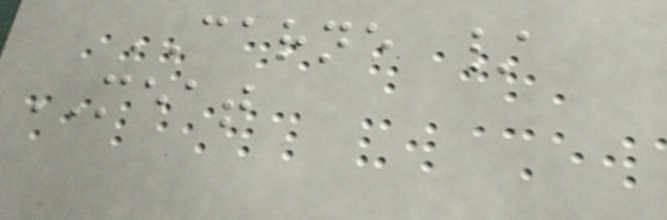CARNE /
MEAT
